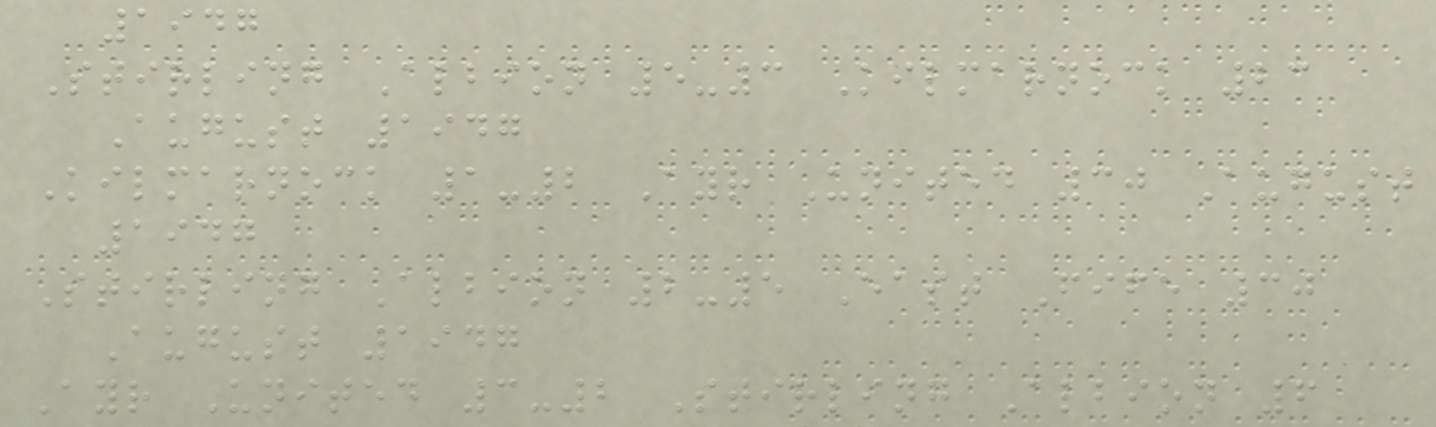1947
Stirling Albion 5-3 Kilmarnock 23
August 1947
Kilmarnock 1-2 Ayr United 30 August
1947
Stirling Albion 2-5 East Fife 30
August 1947
Ayr United 3-2 Stirling Albion 6
